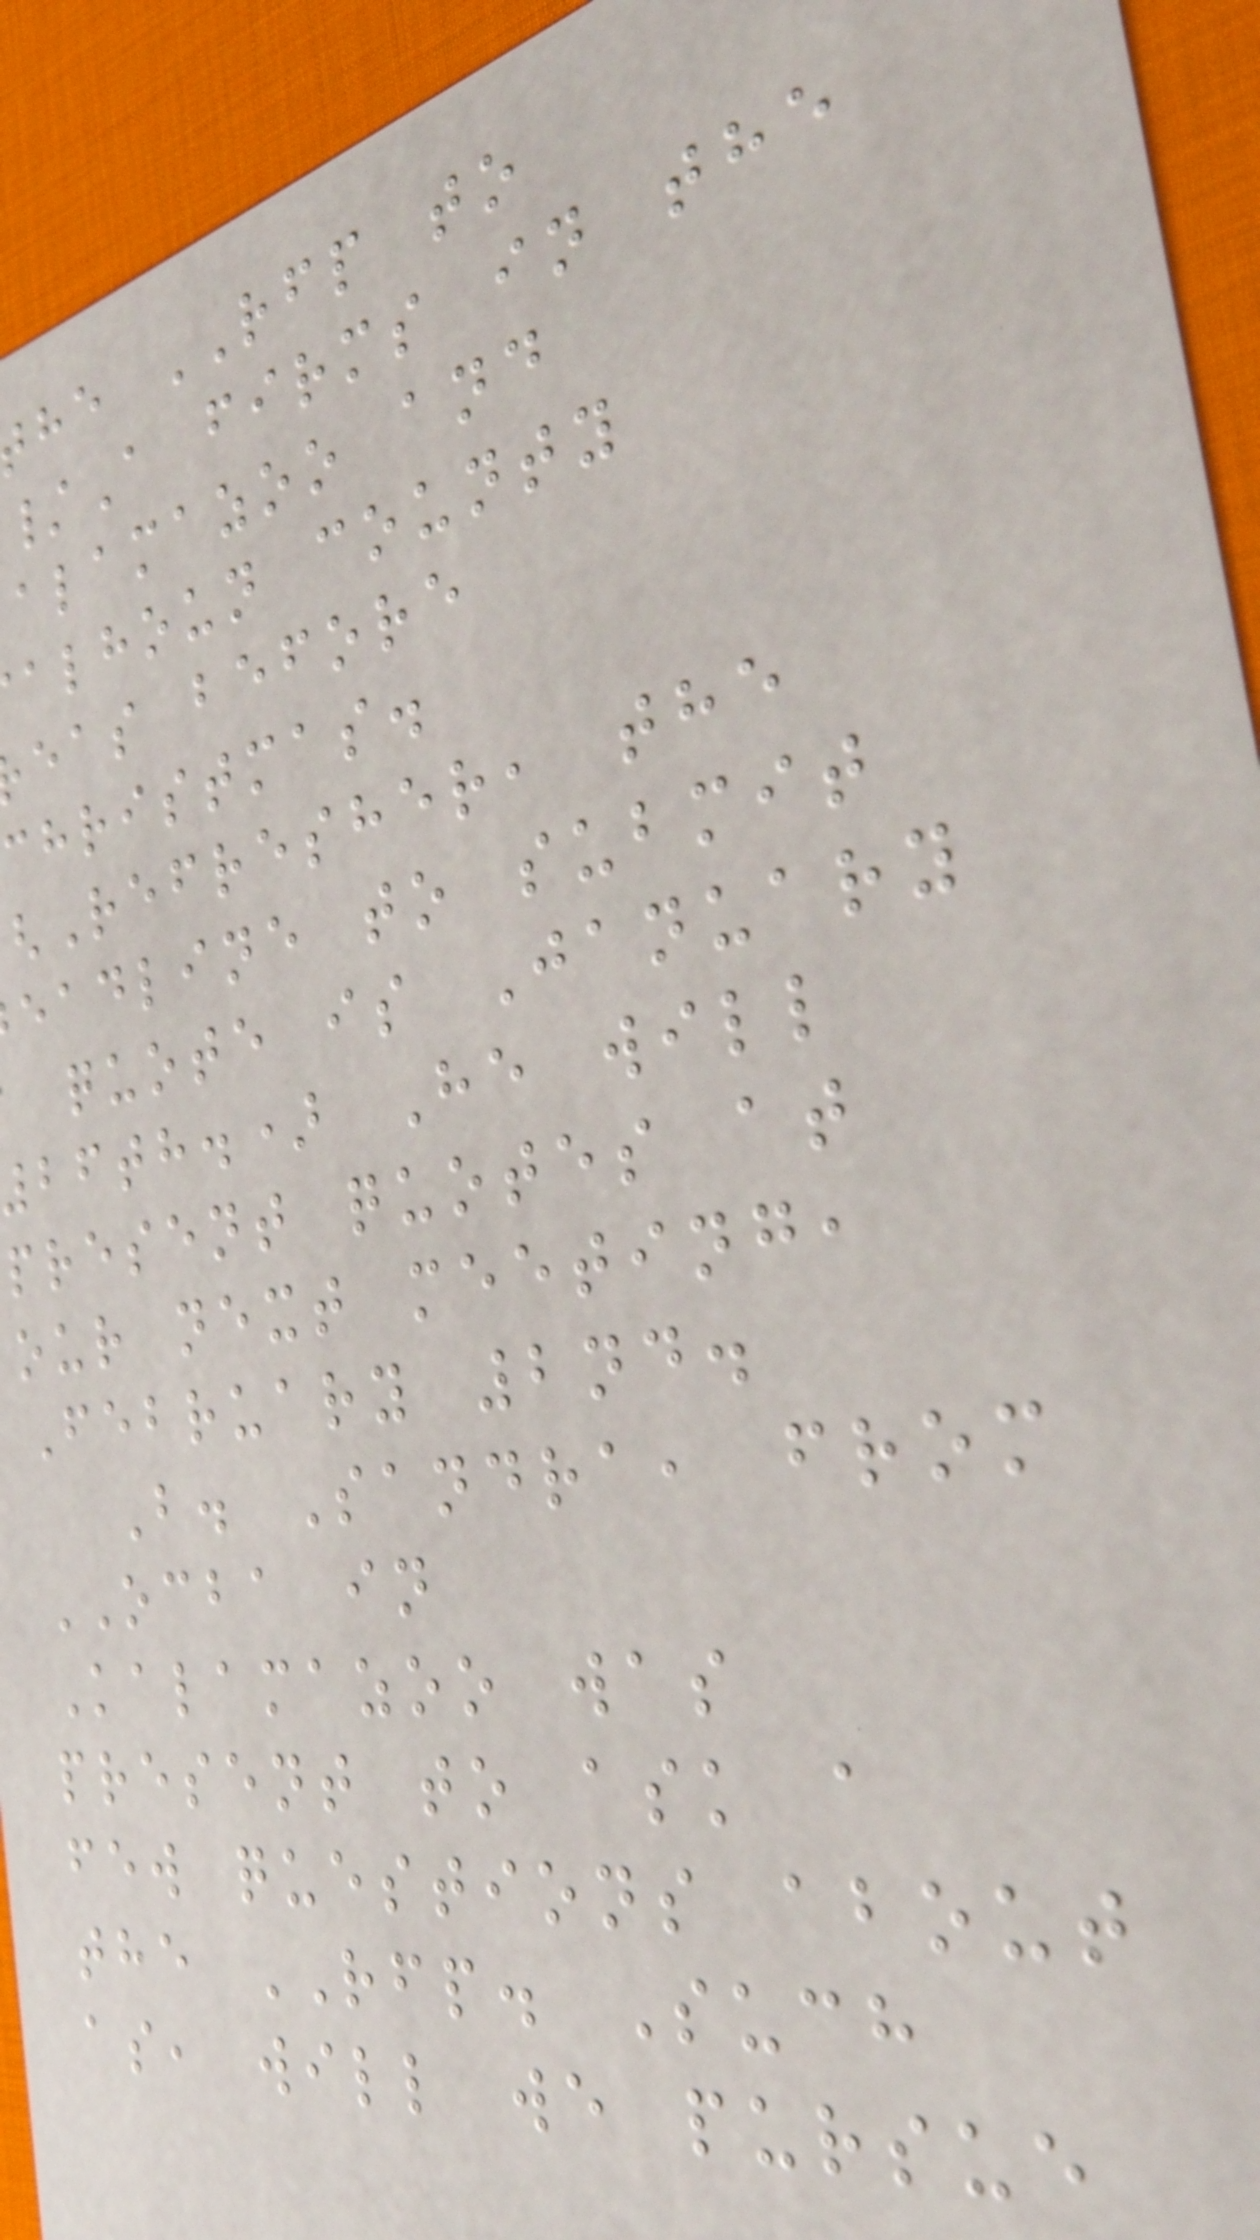he RFP to
/A firms in the
alamazoo and
alhoun county
eas before
christmas.
Refresher, the
eadline to submit
quote is January
bfth.) He will
present quotes at
our next meeting,
February 2nd.
B. Sandra, from
OCBA in
Kalamazoo was
present to ask a
few questions about
the RFP. Such
as, will we pursue
